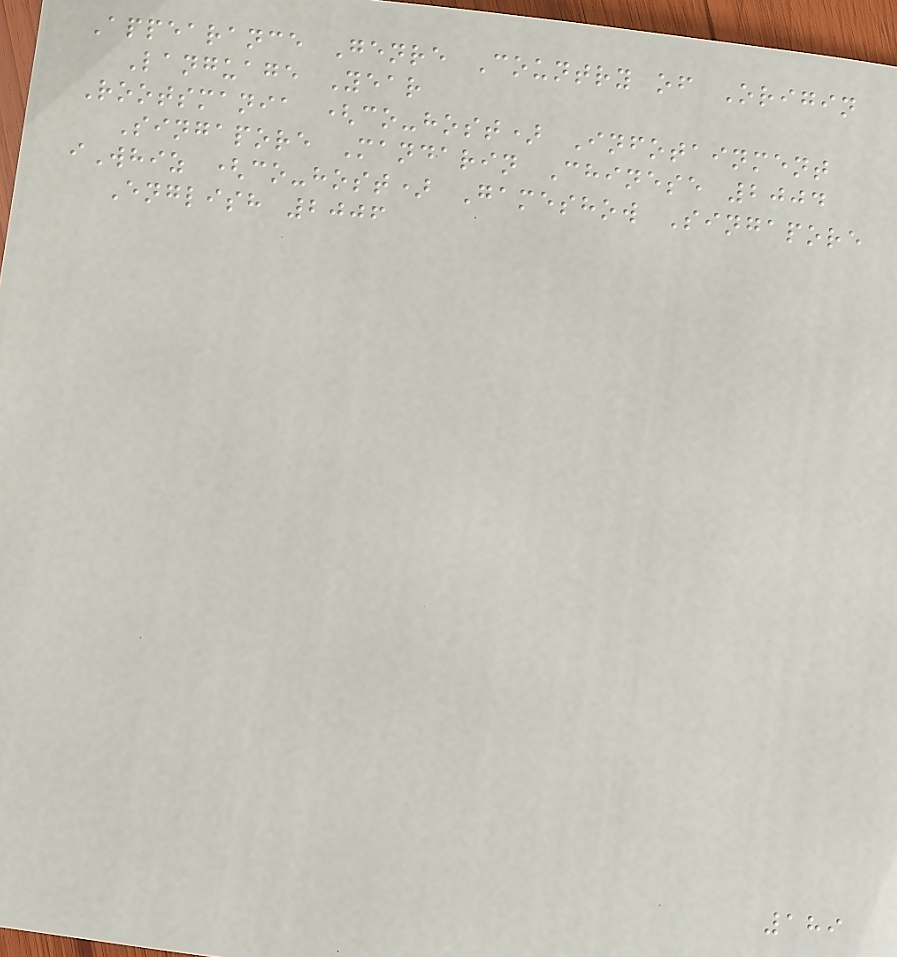Appearance Genre Country of Origin
Language Year
Rootsmania (co-host) Infotainment
Singapore Mandarin Chinese 2004
iWhiz (co-host) Gameshow Singapore
English 2006
189
